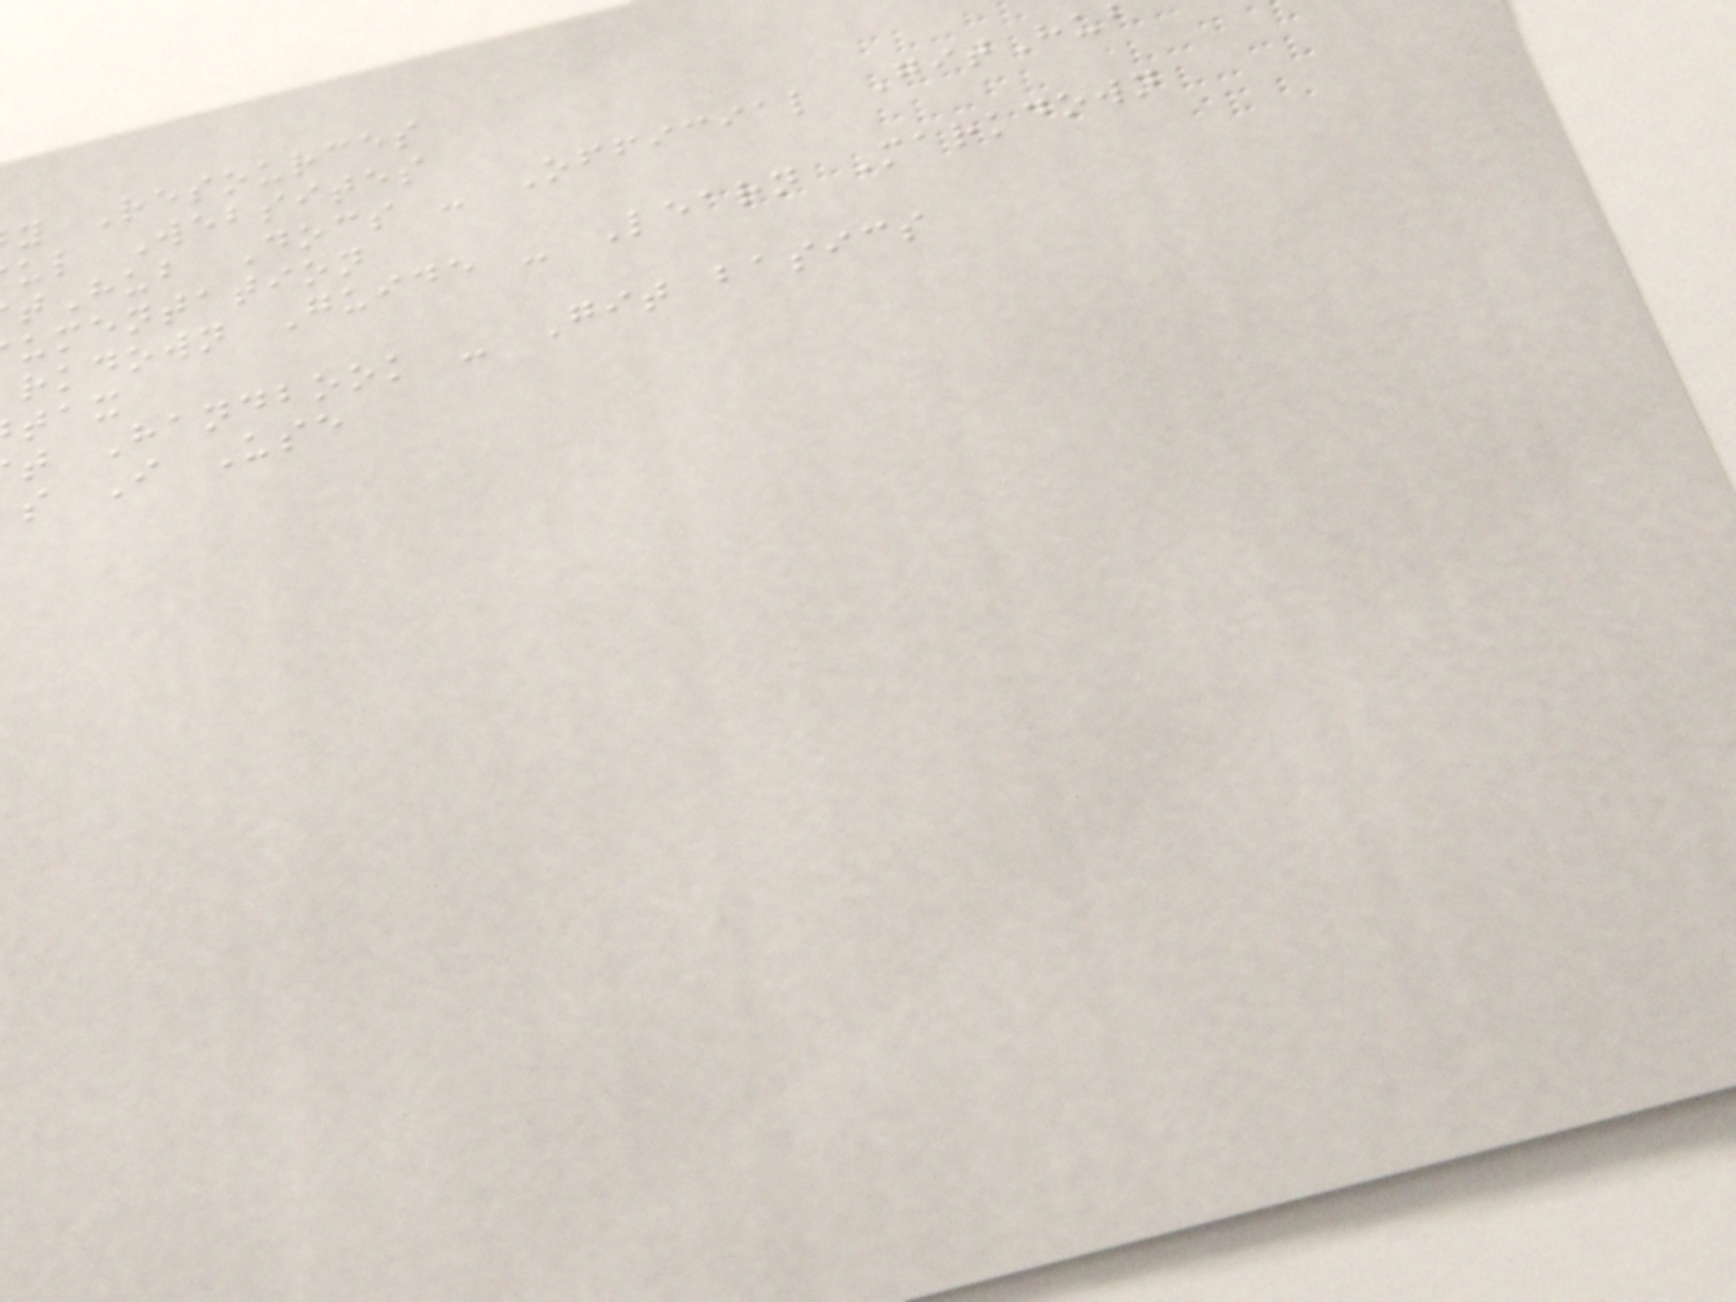y Resources
ul Websites
tHub Docs - Official GitHu
umentation
rkdown Guide - Learn Markdown
t Handbook - Git basics
s I Use
